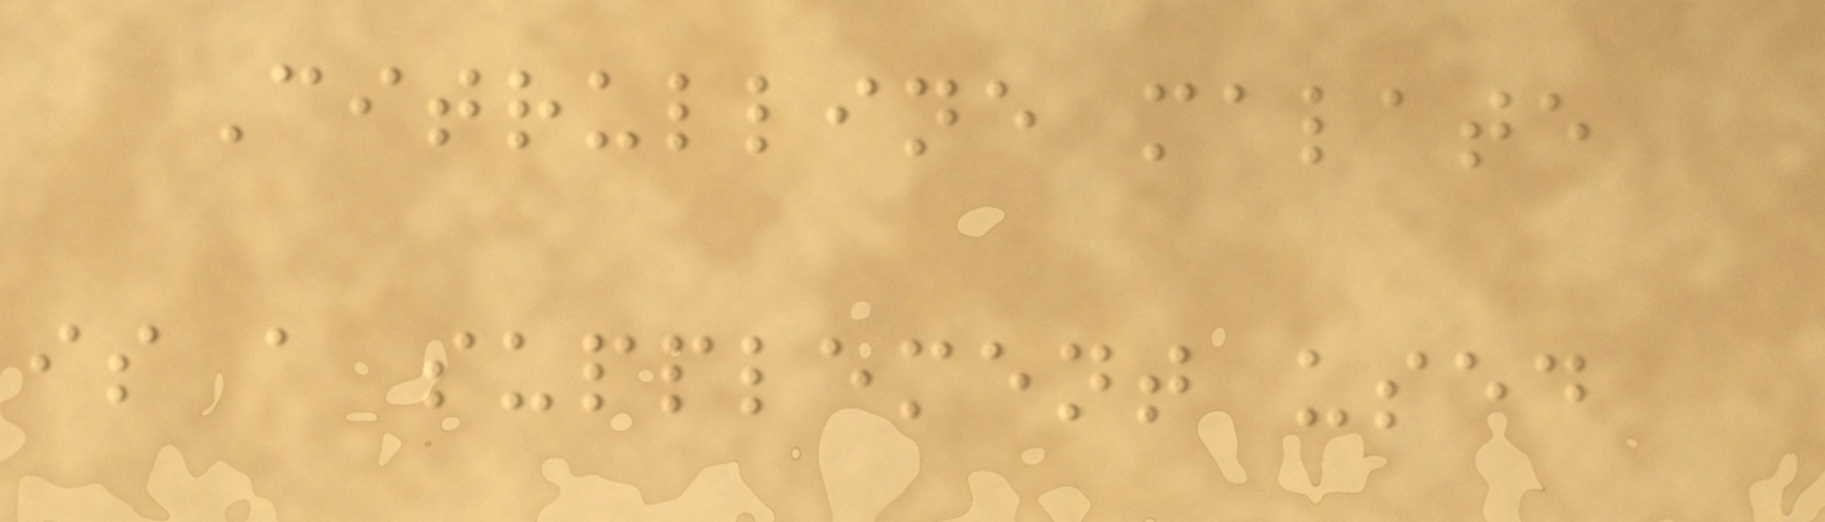Citrulline malate
is a supplement used
